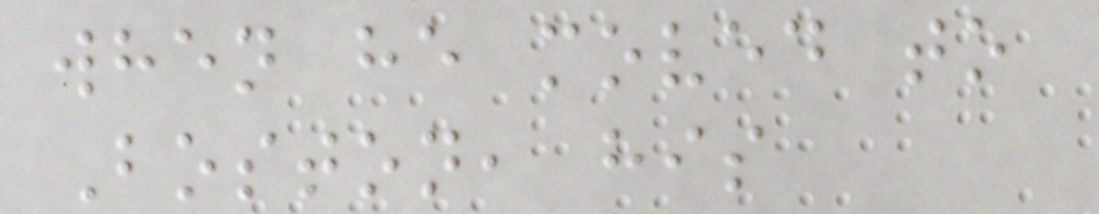when he moved to
Boston, his
